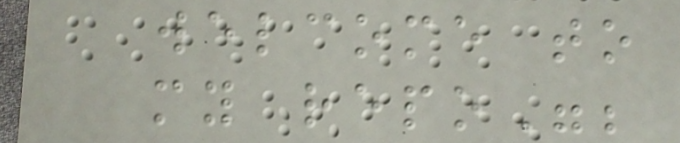welcome to
my repo";
